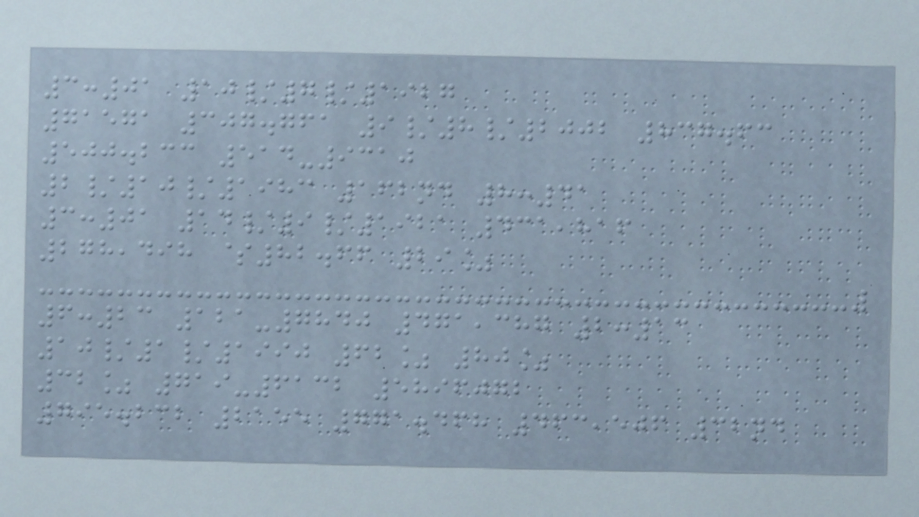3:01 10/7/1927
71571 307.761 9/8/2002 837.63
500.233 514-9310
2/10/1983 162nd 8:41
3:01 14/9/1921 431,816
278,498 $82.66 29%
6:23 121-7840 471,387 2:13
10/1/1990 62% 80%
32% 719-6132 5896072
795.232 2155 771.468 463,506 32nd
